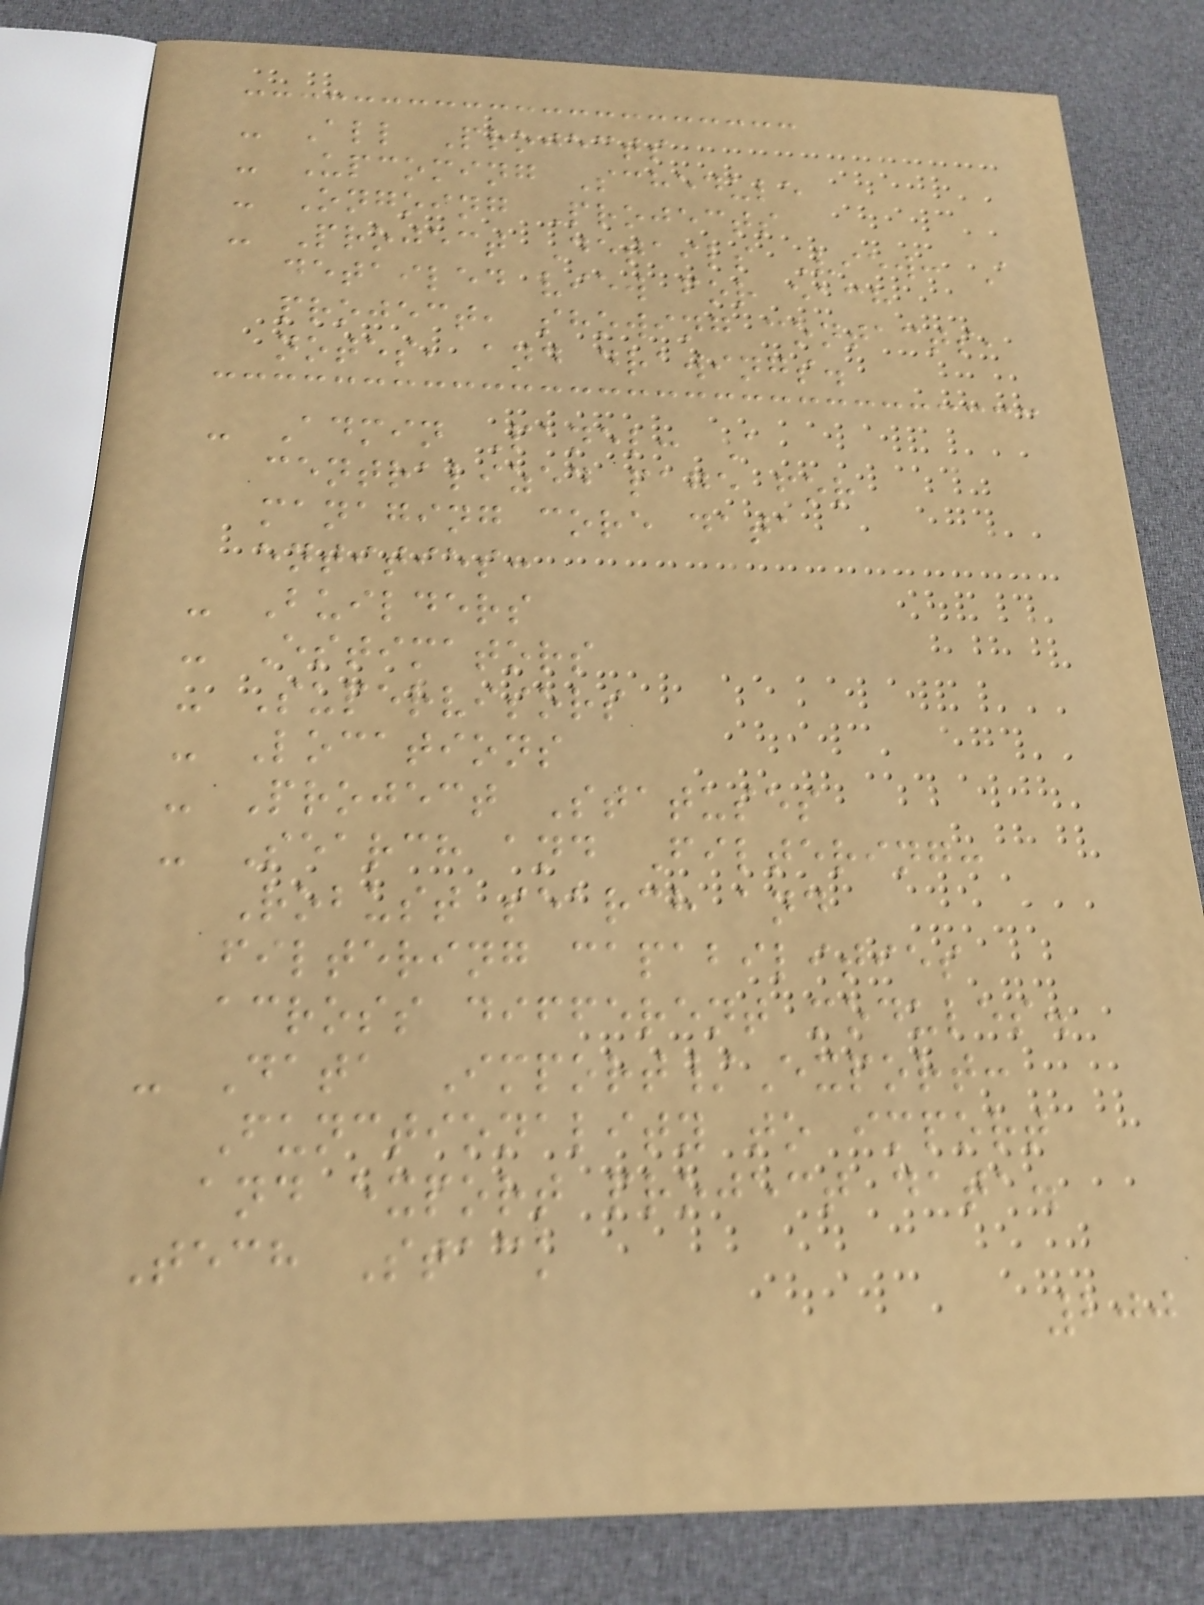- All Projects
- Upcoming Schedule
- Ongoing Projects
- Project Details View: A
detailed view for each
project, showing contacts,
notes, and drawings.
- Admin Panel: A
centralized page for
managing core data
entities:
- Builders
- Estimators
- Supervisors
- Locations
- Project Statuses
- Search and Filtering:
Robust search and
filtering capabilities
across different modules.
- Data Import/Export:
Functionality to import
and export project data.
Tech Stack
200
